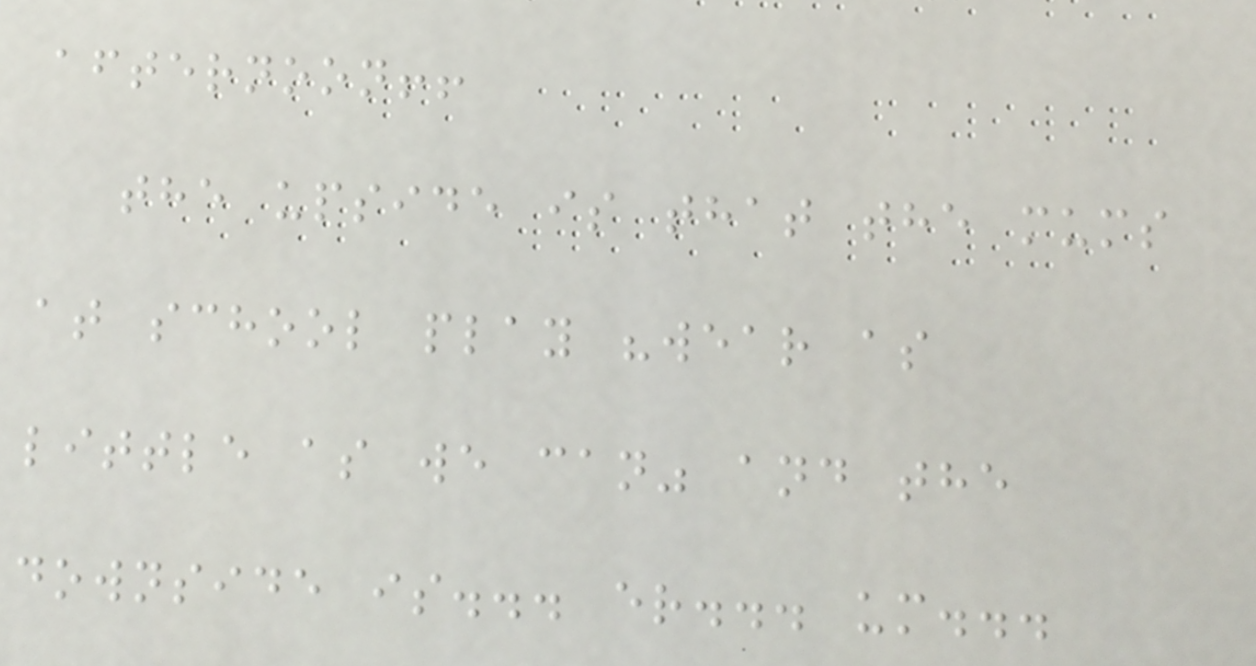afternoon!!
the upside is that the mums
at school play "wear as
little as we can" and the
downside is... er... um...
